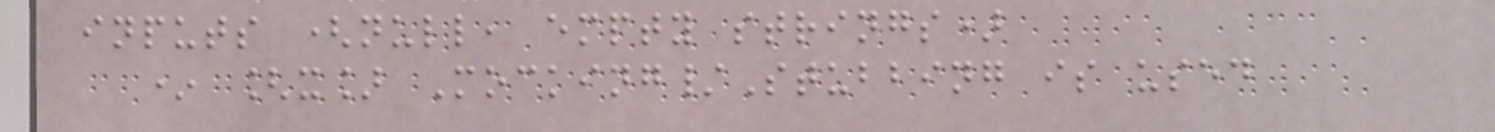inputs (null, empty strings)
* [x] Mocking/Stubbing is used
